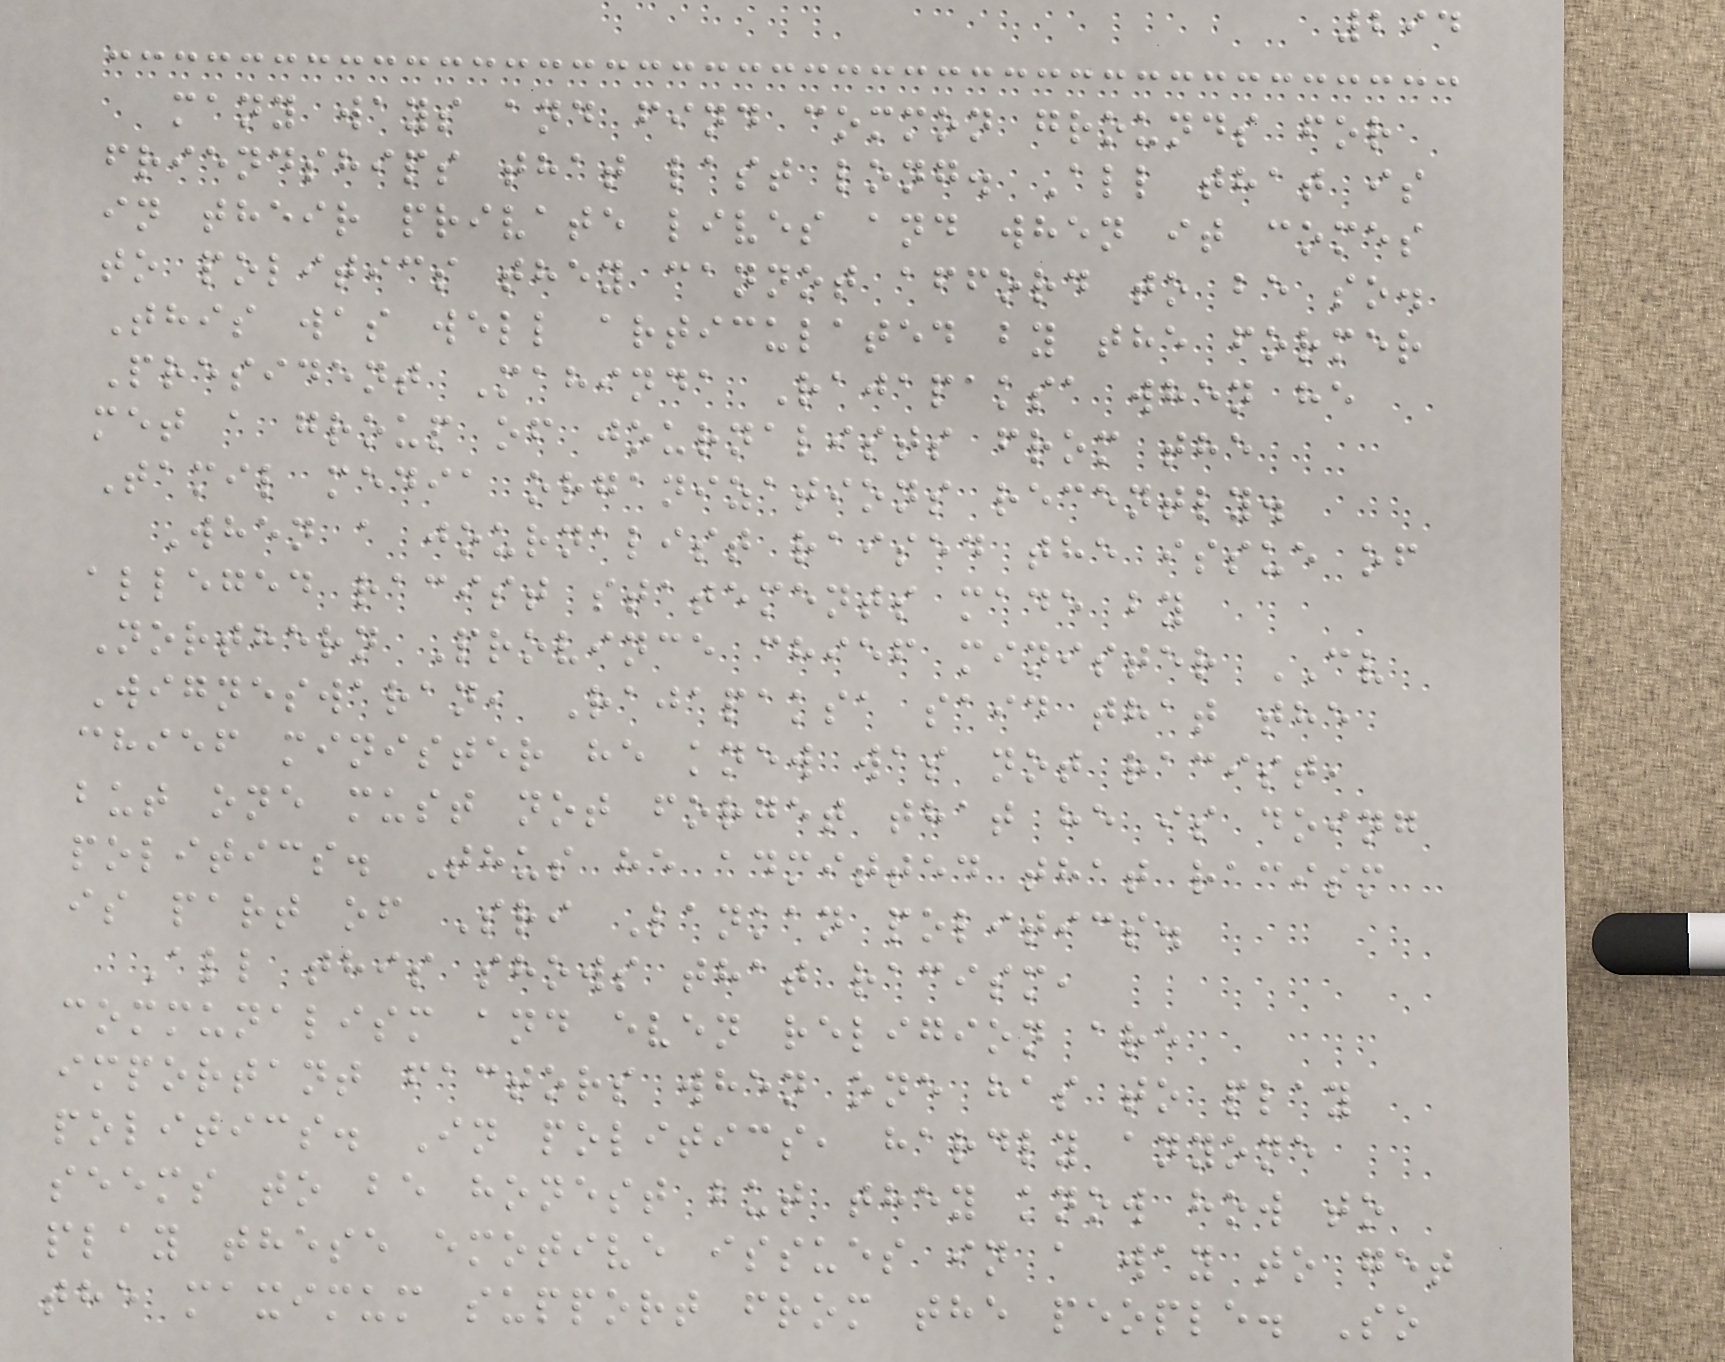294
many ways and find common grounds for
friendships that last long. All that is
in their private lives and when it comes
to politics they cannot afford to be so.
This was well articulated by the former
President Mahinda Rajapaksa when he
met a group of journalists from the
Tamil media organizations recently.
When a journalist raised the issue of
alleged racist statements made by
Northern Province chief minister CV
Wigneswaran, Rajapaksa said that the
chief minister he knew was not racist,
but one must not forget that he is doing
politics. Thus he admitted that racism
is part of Sri Lankan politics.
All this shows that racism,
communalism and even religion are
important factors when one has to play
politics. In politics, hardly anyone
seems to be honest but they know how to
play these emotive issues in a way to get
the maximum support from the people. So
